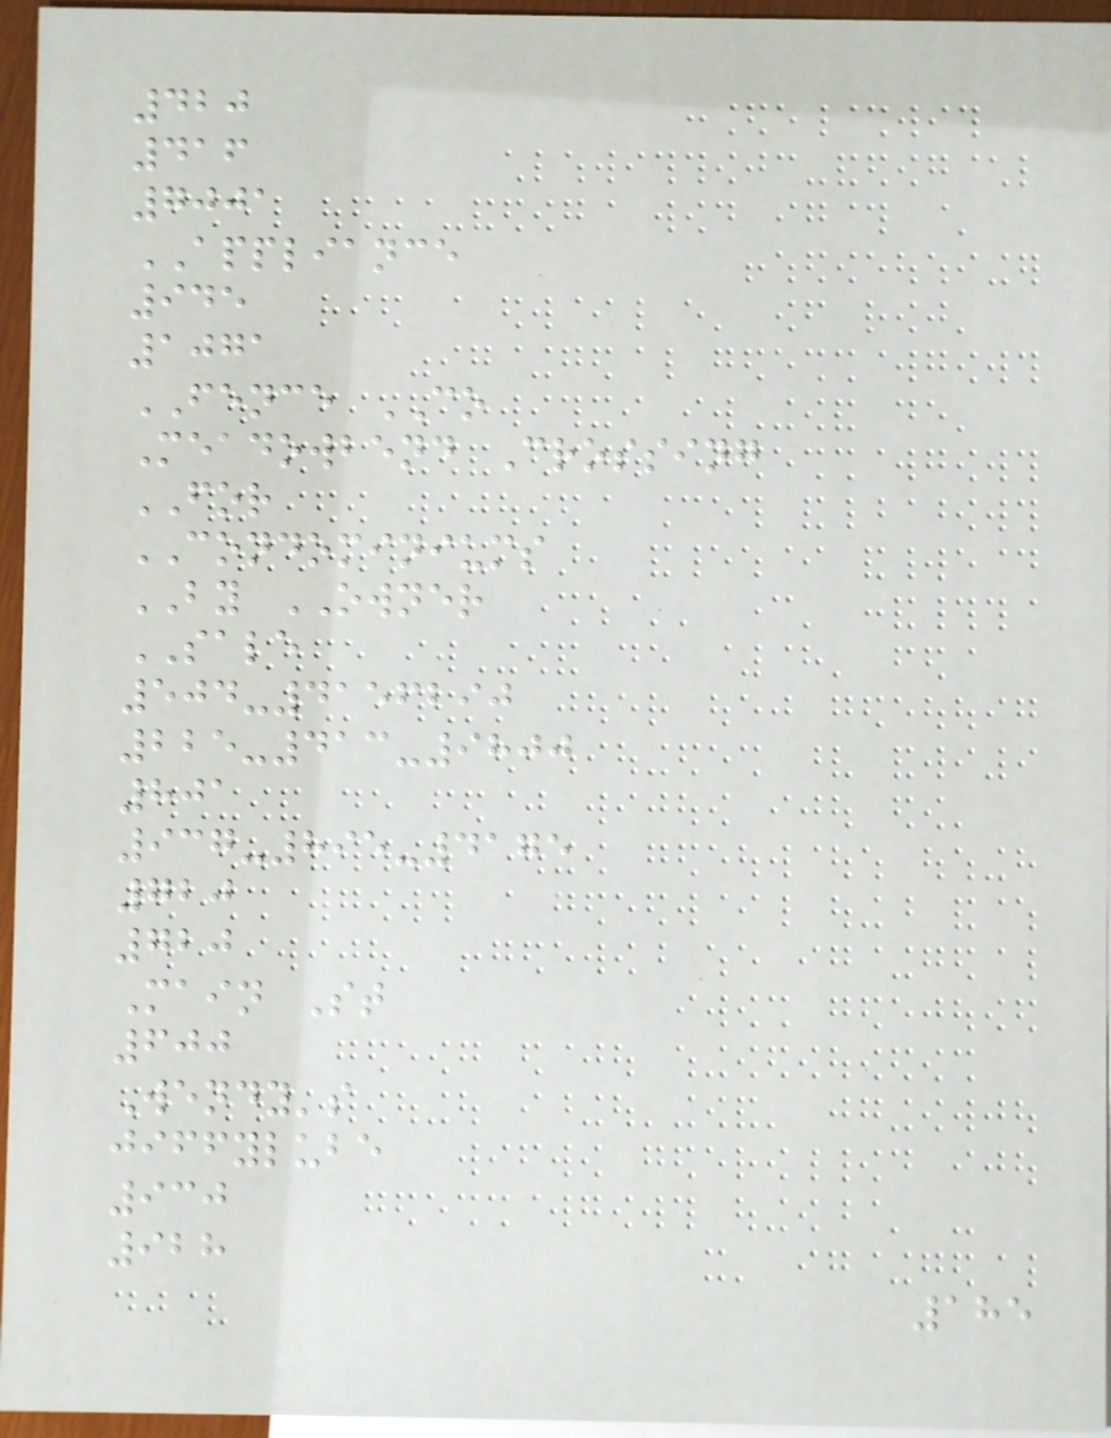420
416
7001
APPLIANCE
945
1071
FENCE CO
Meadowbend Crossing
FOR
CONDOMINIUMS
BY OWNER
SALE
504-4156290
225-413-9800
801
937-895-4175
720
720
Main St
600
Wendy's
jiffylube
930
928
185
